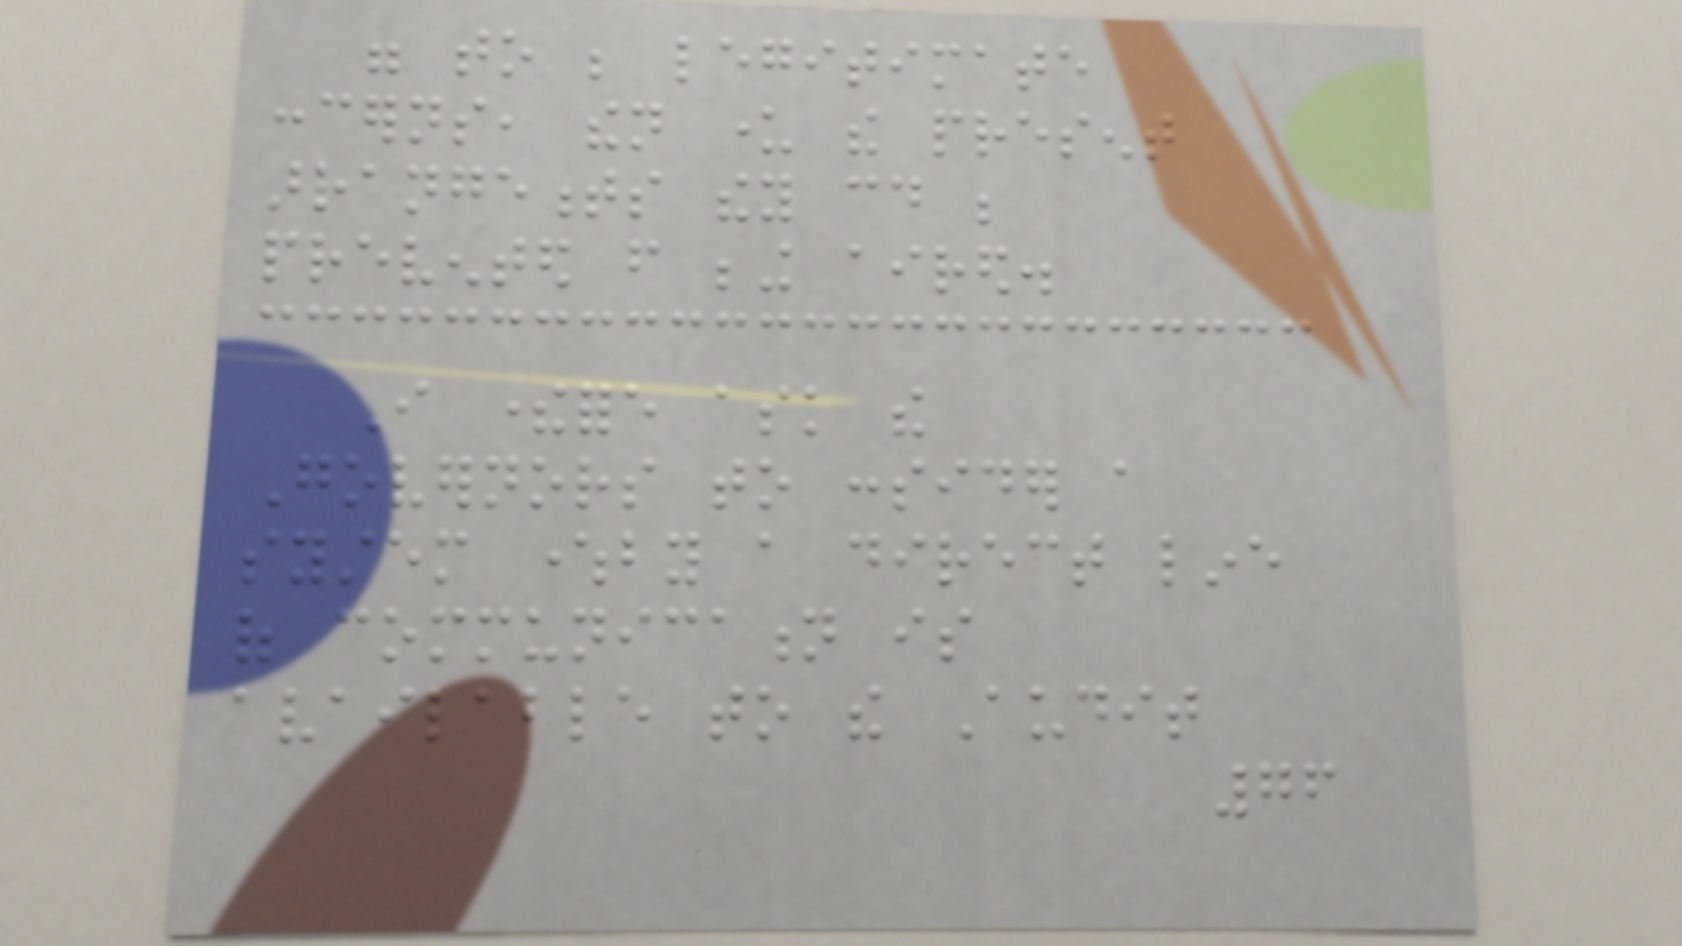were to be legitimate
concerns, then under the present
arrangements they could be
prevented from being aired.
I therefore ask the
Governors to consider a
system whereby a direct line
of communication is
available to the Audit
76
